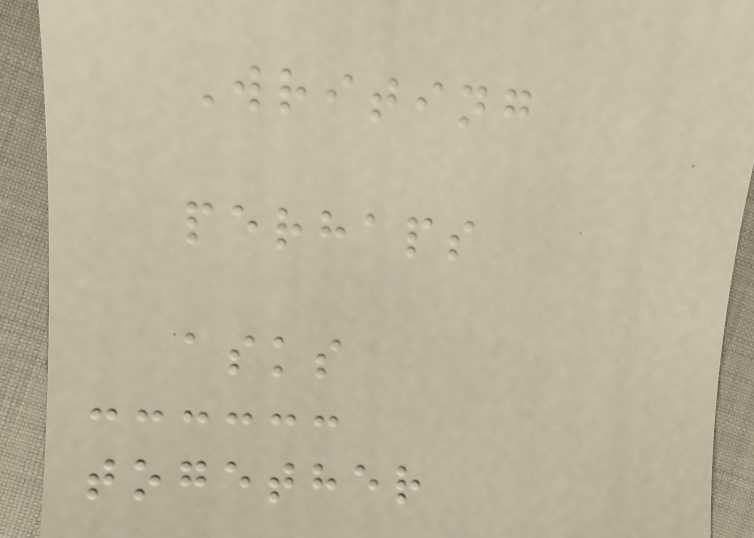Writing
perhaps
asks
together
